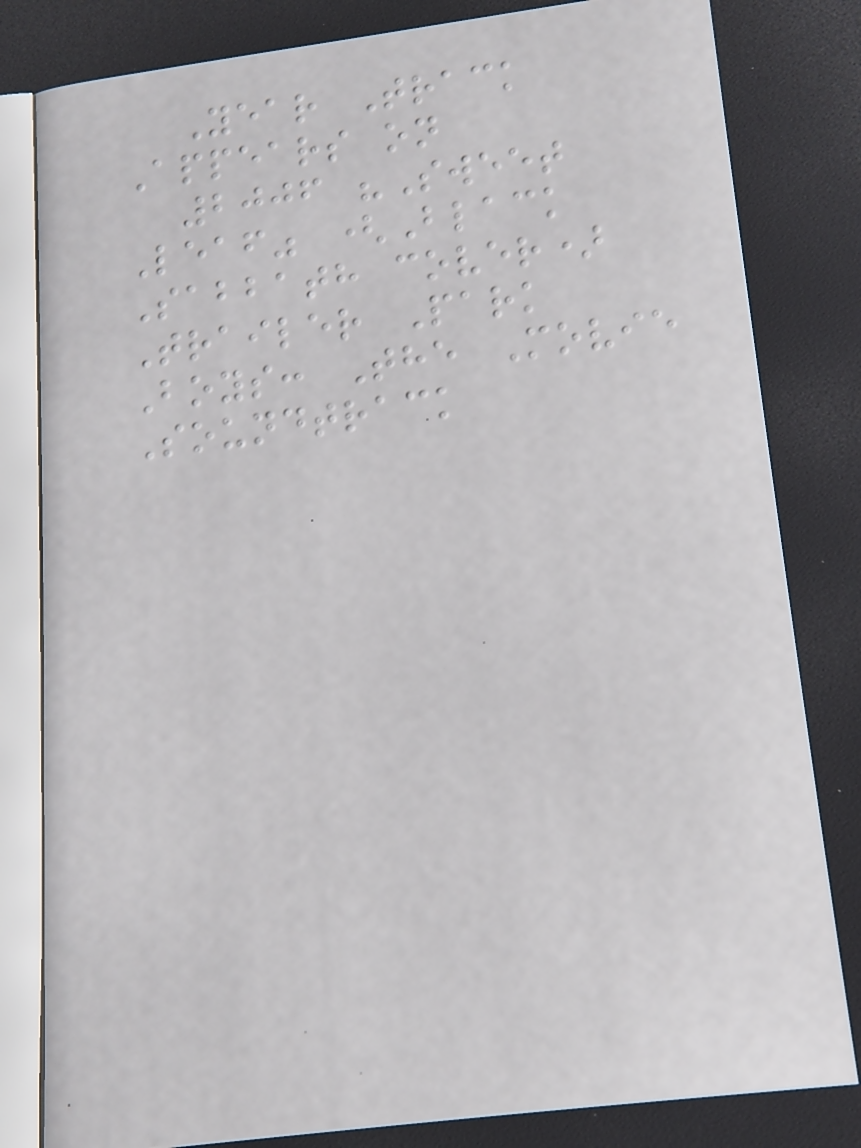Year Track
Appears on
2006 "Sweet
Leaf" (Black
Sabbath cover)
Trailer Park
Boys: The Movie
Soundtrack
